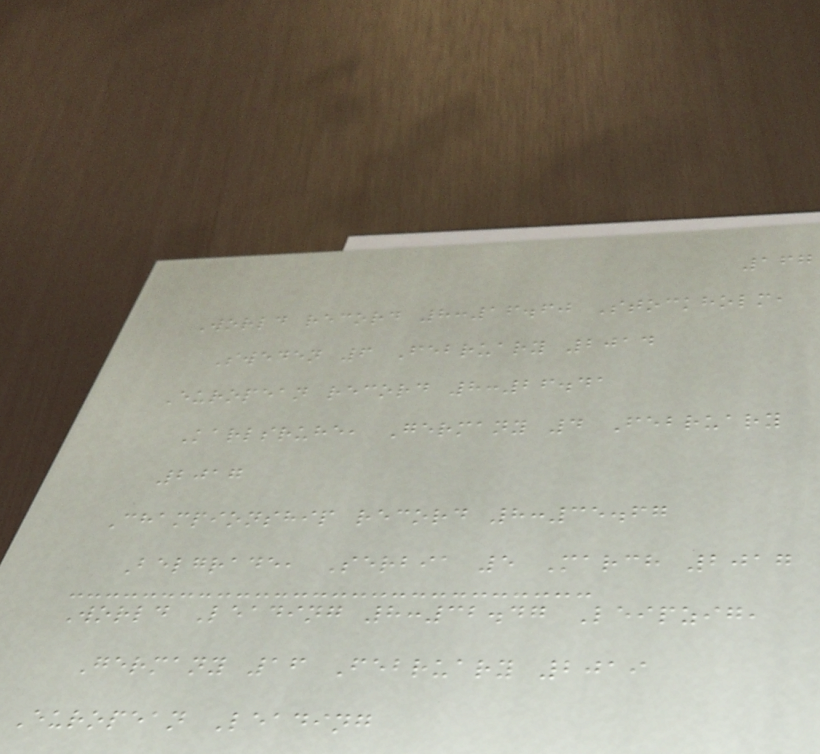167
World record 8:16.60 Stockholm,
Sweden 6 February 2014
European record 8:26.41
Karlsruhe, Germany 4 February
2017
Championship record 8:35.67
Belgrade, Serbia 5 March 2017
World Leading 8:32.47 Leipzig,
Germany 16 February 2019
European Leading
